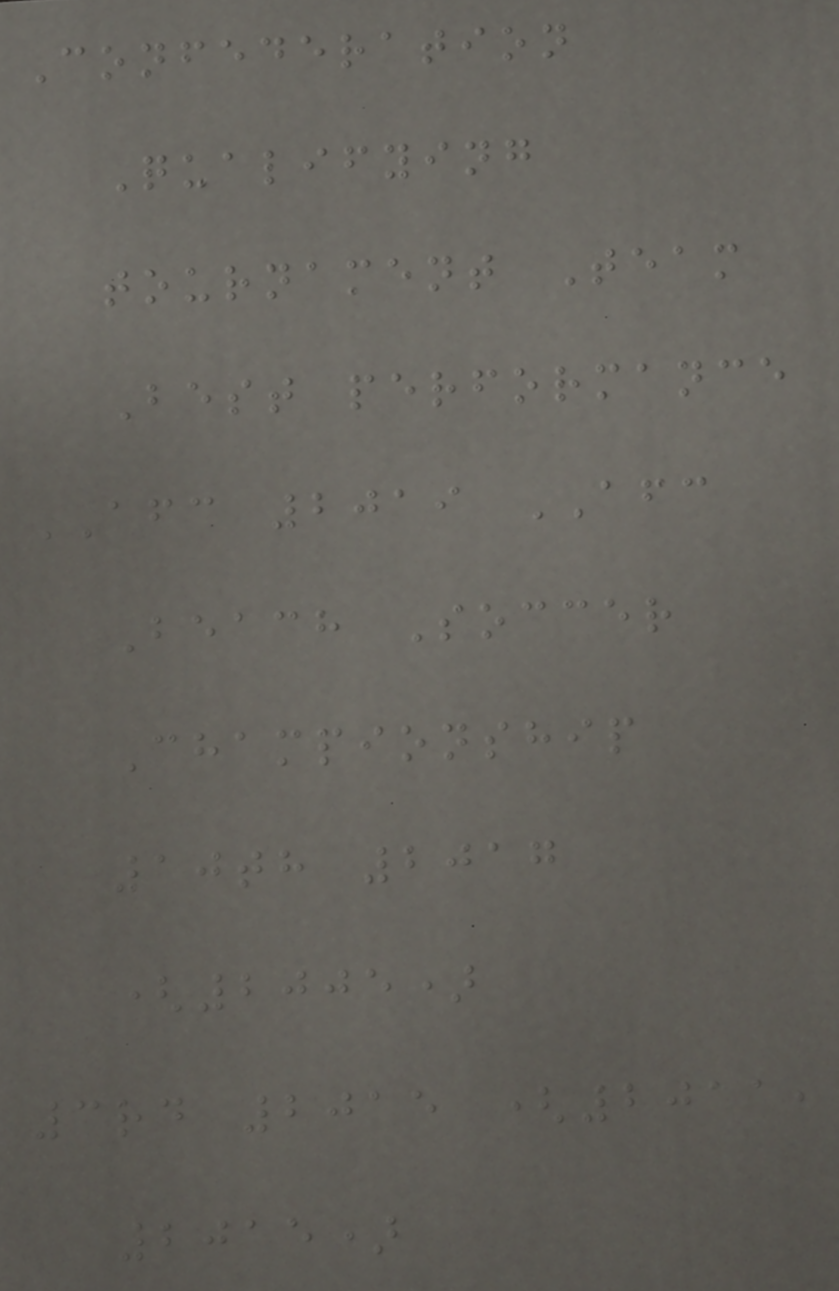Confederation
Qualifying
tournament Team
Best performance
AFC 2019 AFC
Beach Soccer
Championship
10th 2017
(2005)
3rd 2015 (2011,
2015)
